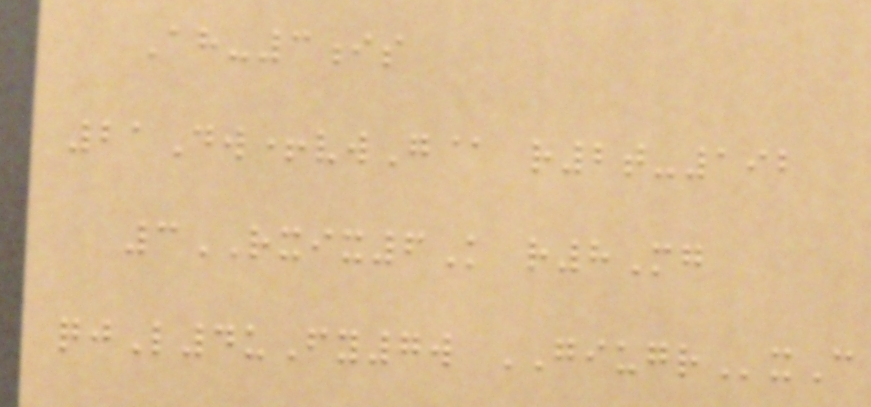Ah-3is
21Dw+vwG@ r2t-192
3RXIX6K r8Mg
qjL4uFy7w GIUGRxC
